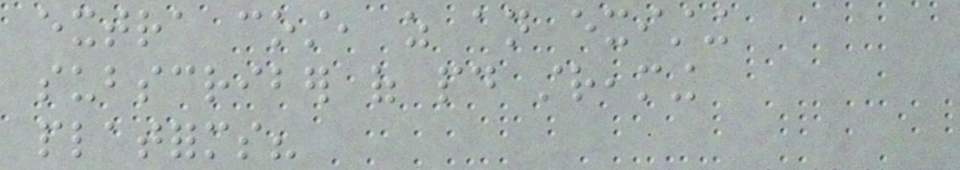extra cost, as an existing
subscriber of paid streaming
platforms?
